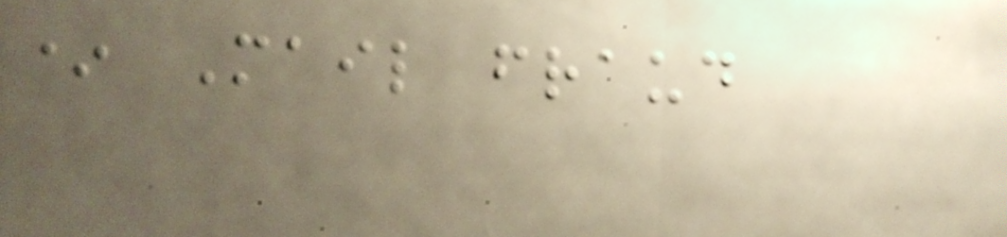* Mail fraud
